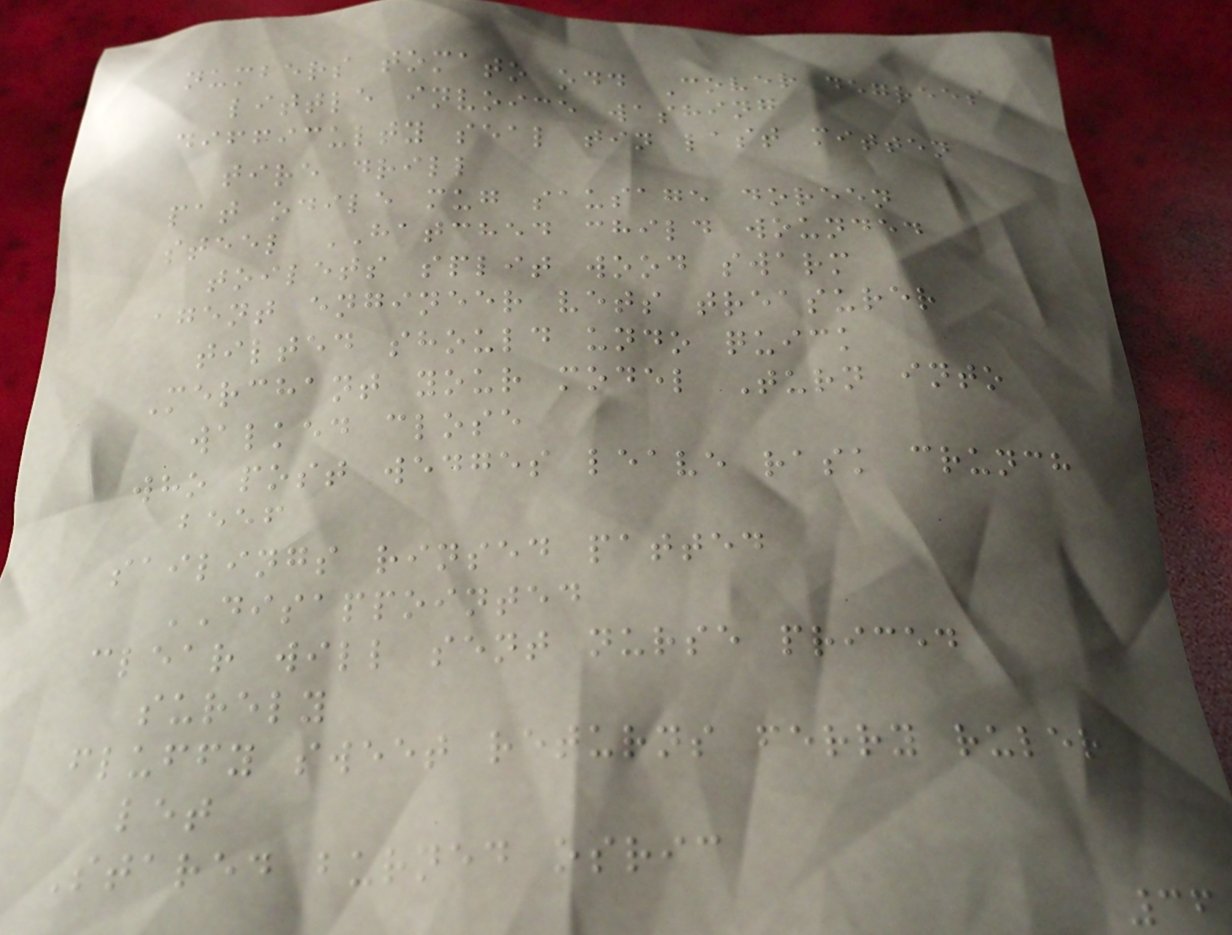numbers tomato odd Cover degrees
little invoice washing
difficulty seal tin last mitten
tire drill
pat odile mug sausage doreen
steel HATCHED child wounded
toilets split wood swarm
agent engineer vets treasurer
tilted should undo quick
Merchant your model Turn into
walked close
who post wedges leave rask crunch
beef
sailings rinsed patted
DISAPPOINTED
clear will sent nurse priced
surely
fluffy sweet returns ferry ruler
let
Stared burned osric
36
